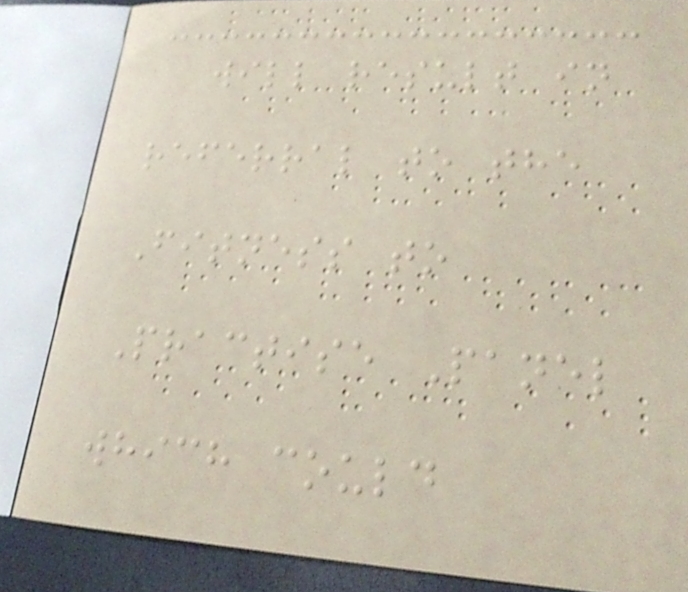will result in
referral to the
Fitness to
Practise Panel
which could
